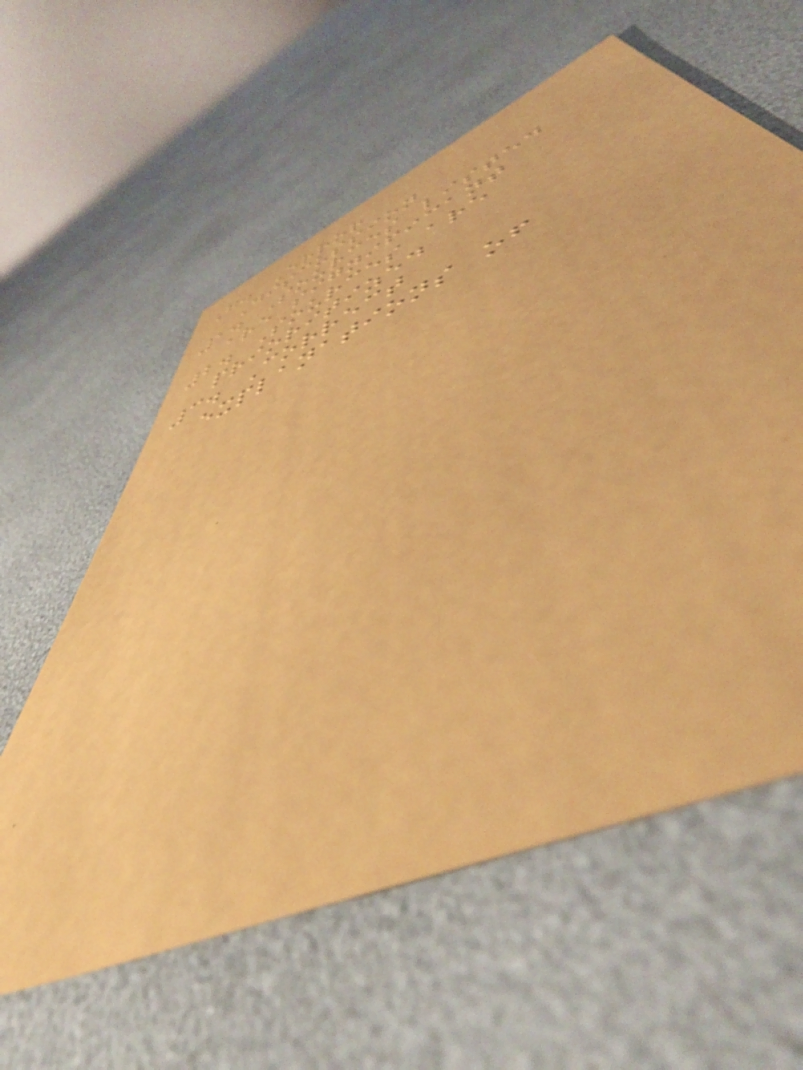G. Error
Discussion
1. Sources listed
are significant
2. Sources are
prioritized
3. Correct
explanations of
